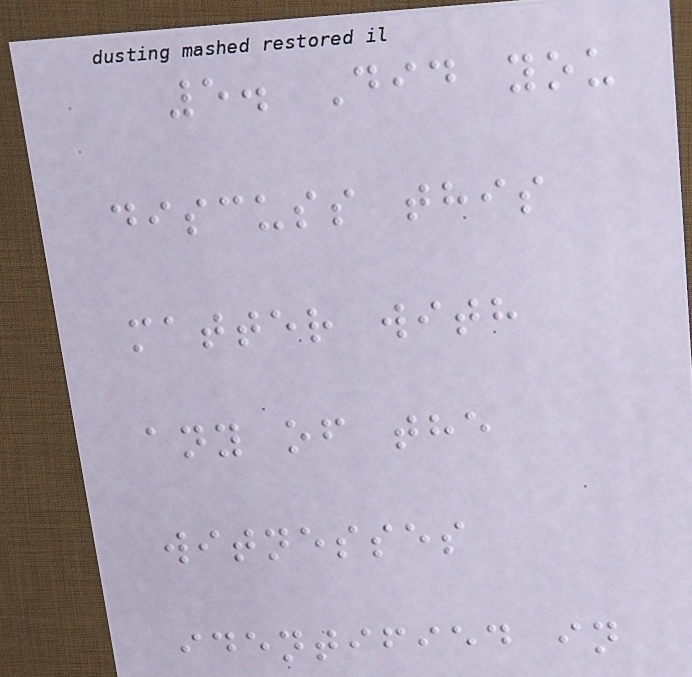5. Did you
discuss this
matter with
any of the
witnesses
identified in
